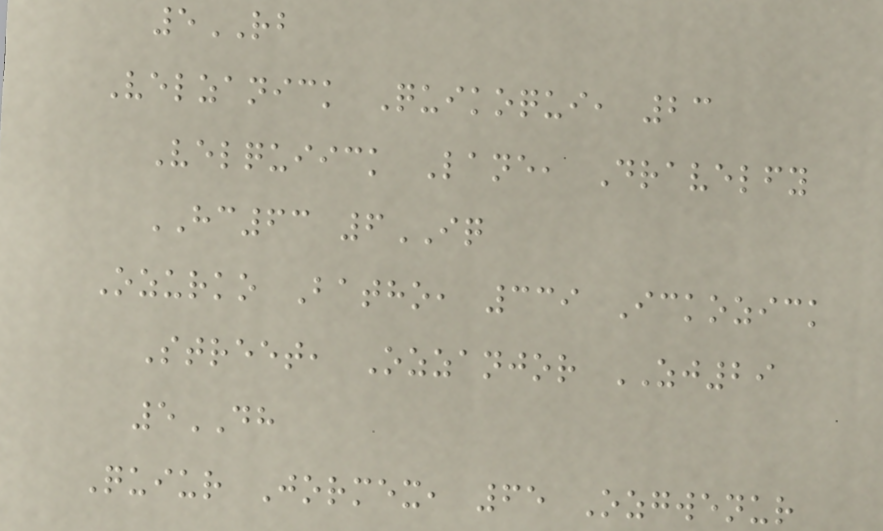5RB
Velzanick Quikoqui, 23
Velquiick Lane, Dravelfy
HC63 6IQ
Ozurko Batho, 339 Ickozick
Street, Ozzanjor ZJ29
5DH
Quiur Jormex, 65 Ozgwenur
